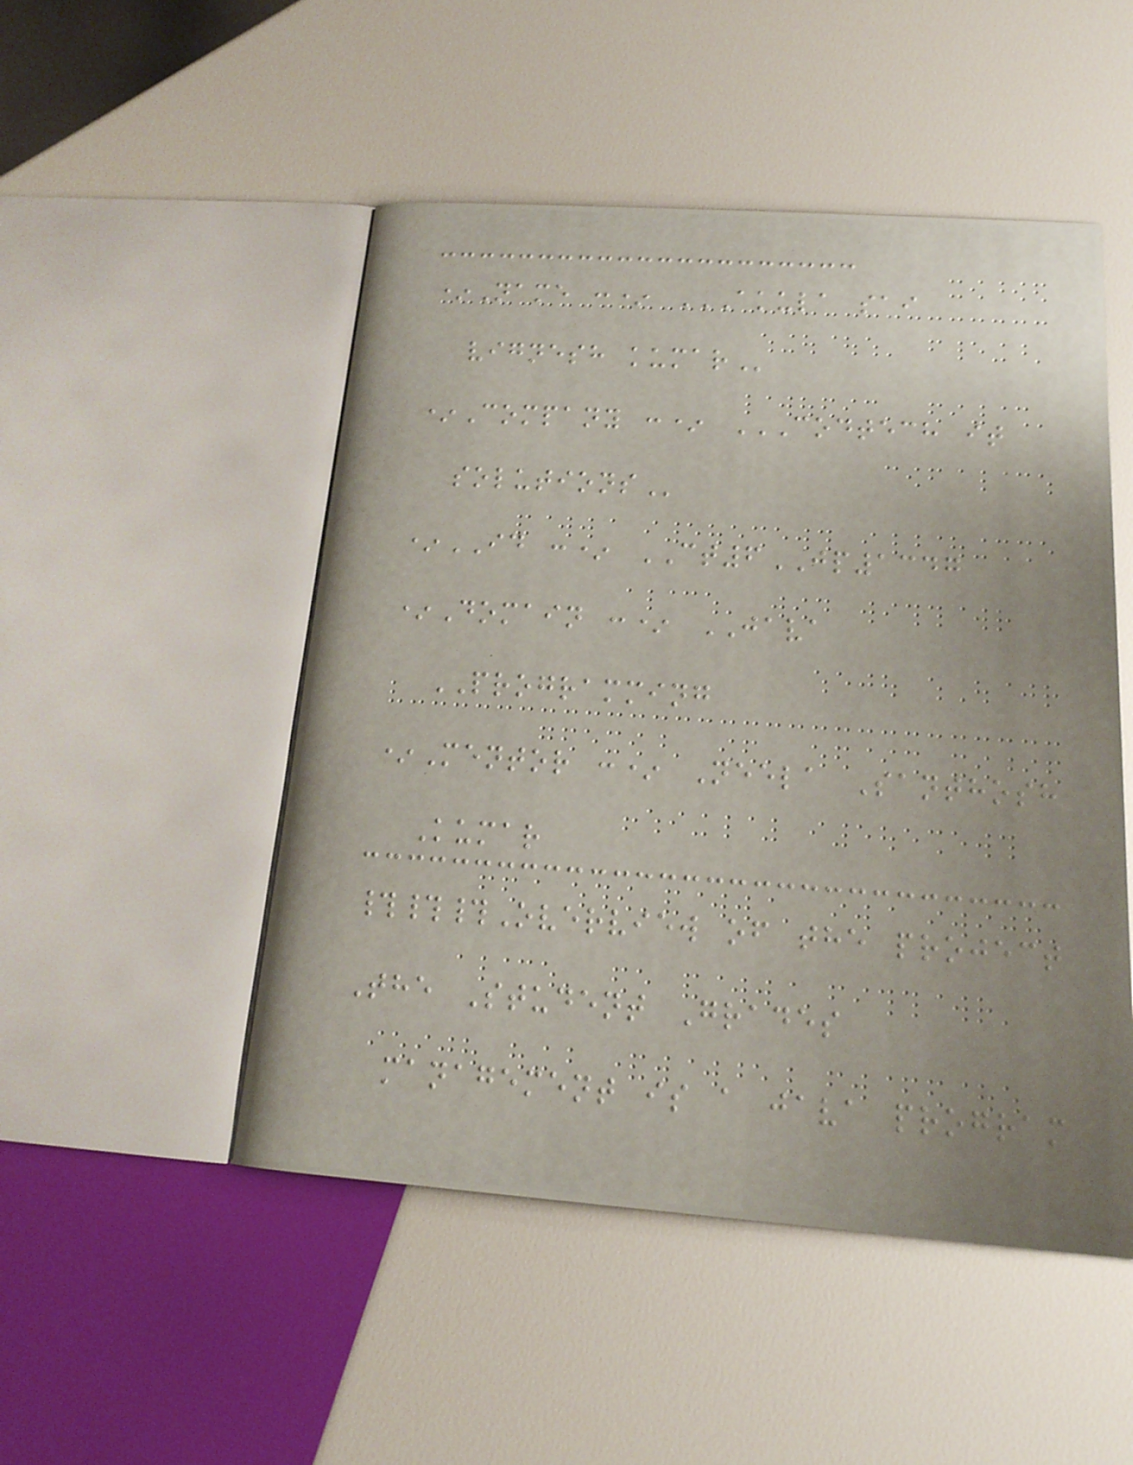*Name :* AKULA SAI
VIGNESH KUMAR
*Company :* CODTECH IT
SOLUTIONS
*ID :* CT6JP1347
*Domain :* JAVA
PROGRAMMING
*Mentor :* Neela Santhosh
Kumar
###Overview of the project
The Student Grades
management is a java program
